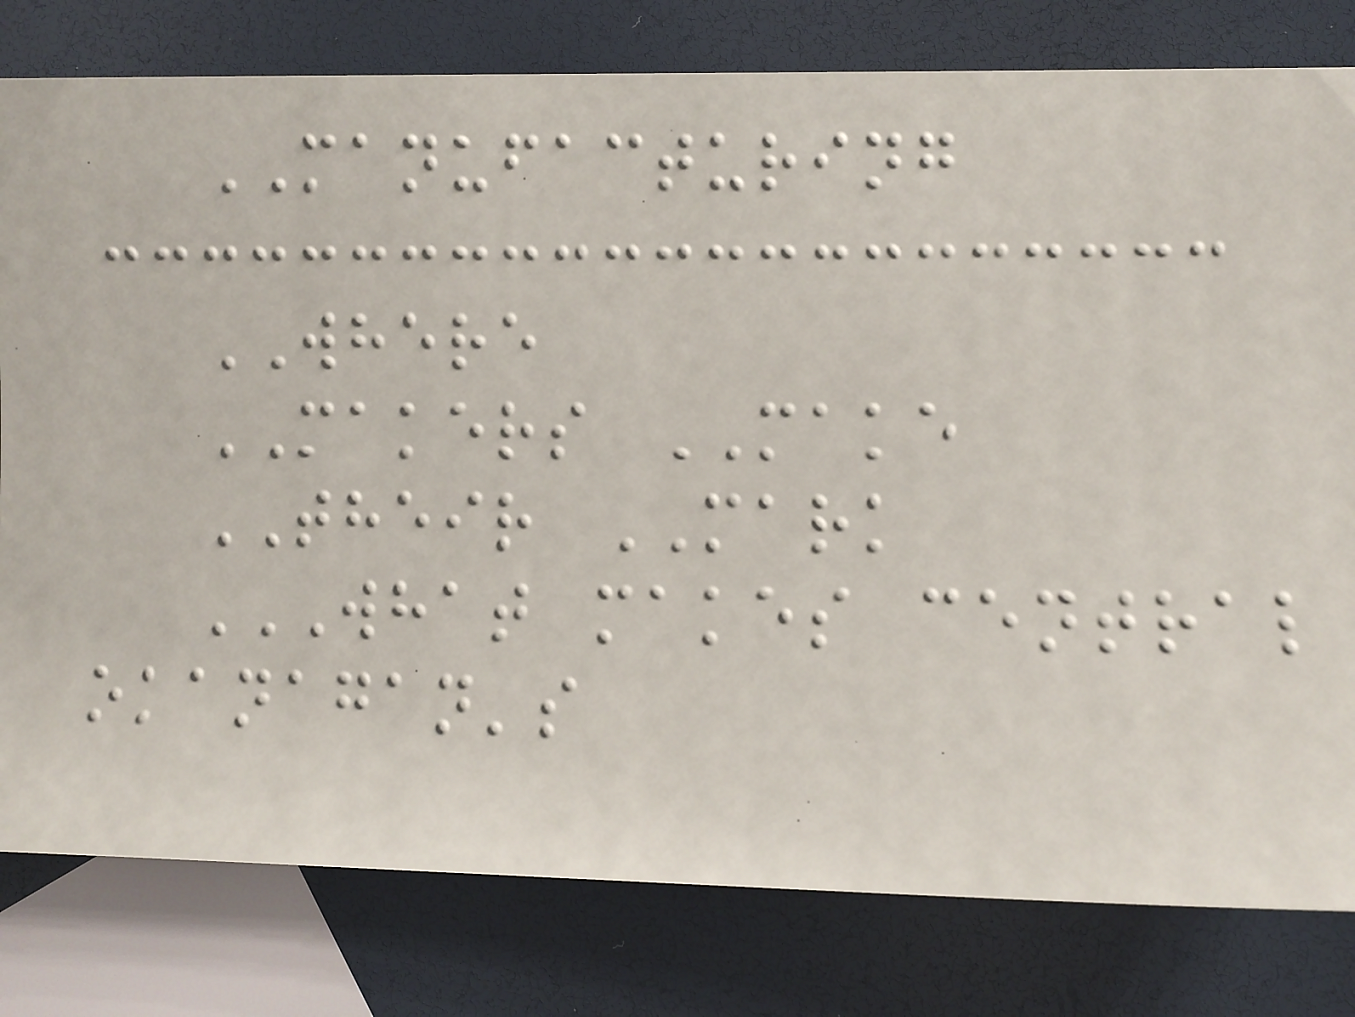MANUFACTURING
WHERE
MAKERS MAKE
THEIR MARK
WHAT MAKES CENTRAL
OKANAGAN'S
